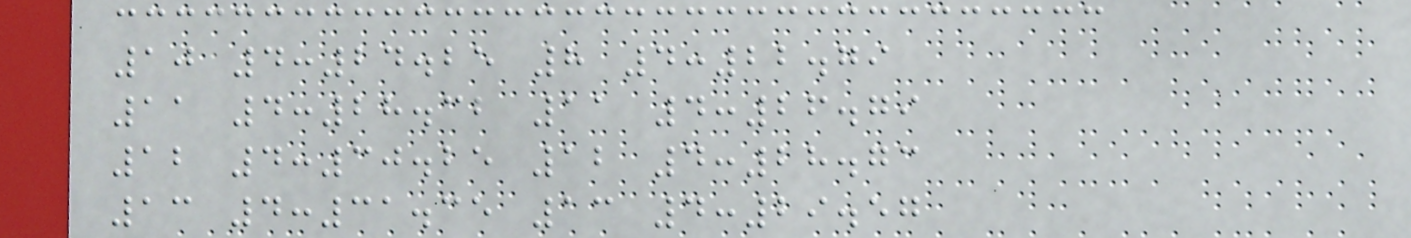10 4:24.25 8 4:22.79
11 4:28.32 11 4:26.79
12 4:30.25 12 4:28.73
13 4:31.35 13 4:29.57
